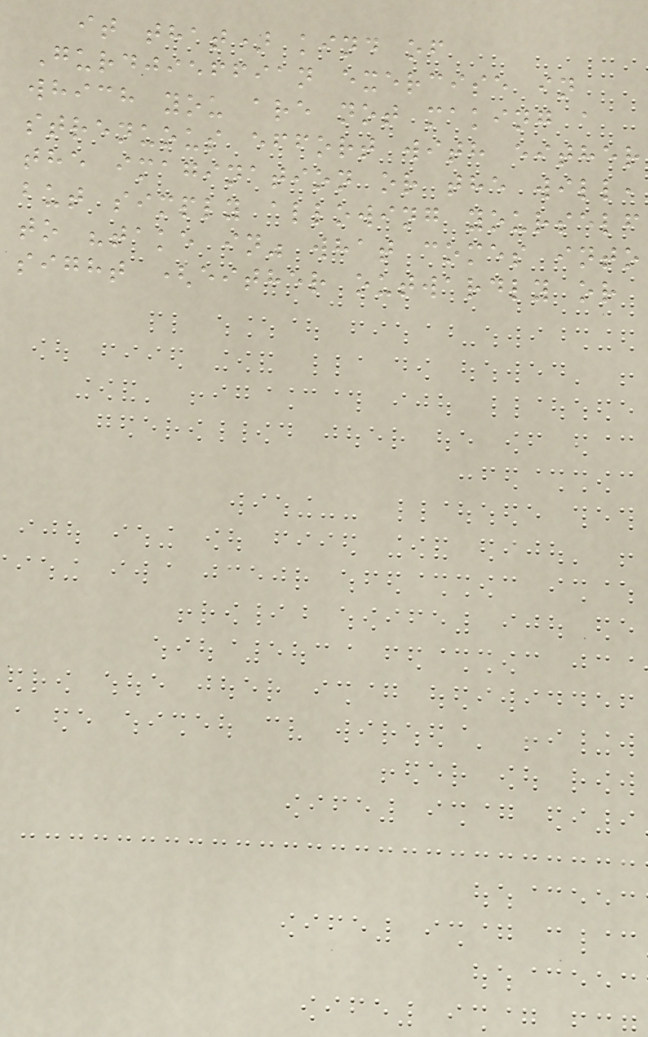it that) kind of
Gurdjieffian exercise in
which you are not making a
strenuous effort with either
the imagination or the will,
but simply allowing yourself
to "take in" what comes into
sight (either outwardly or
